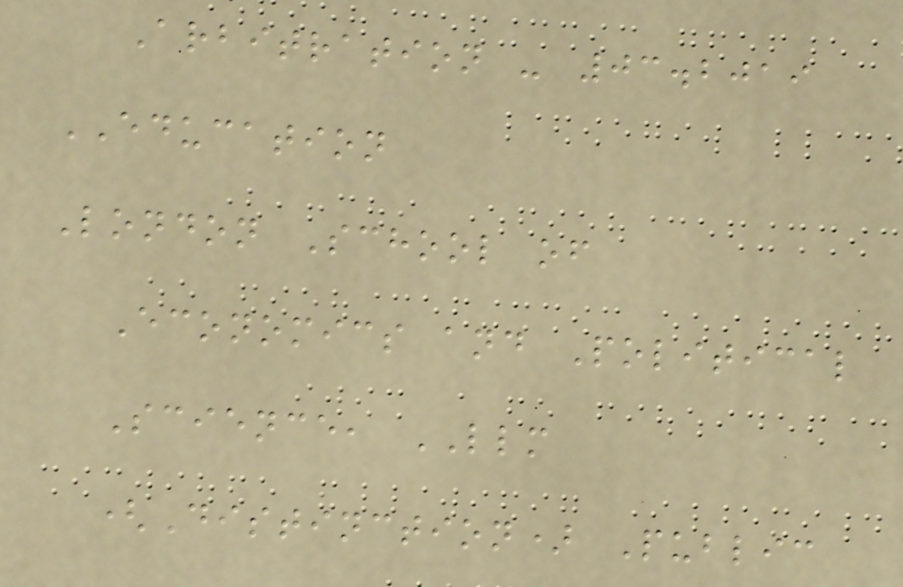Arbitration - 03.2019
EDUCATION
London School of
Economics and Political
Science, LLM
(Distinction) Public
